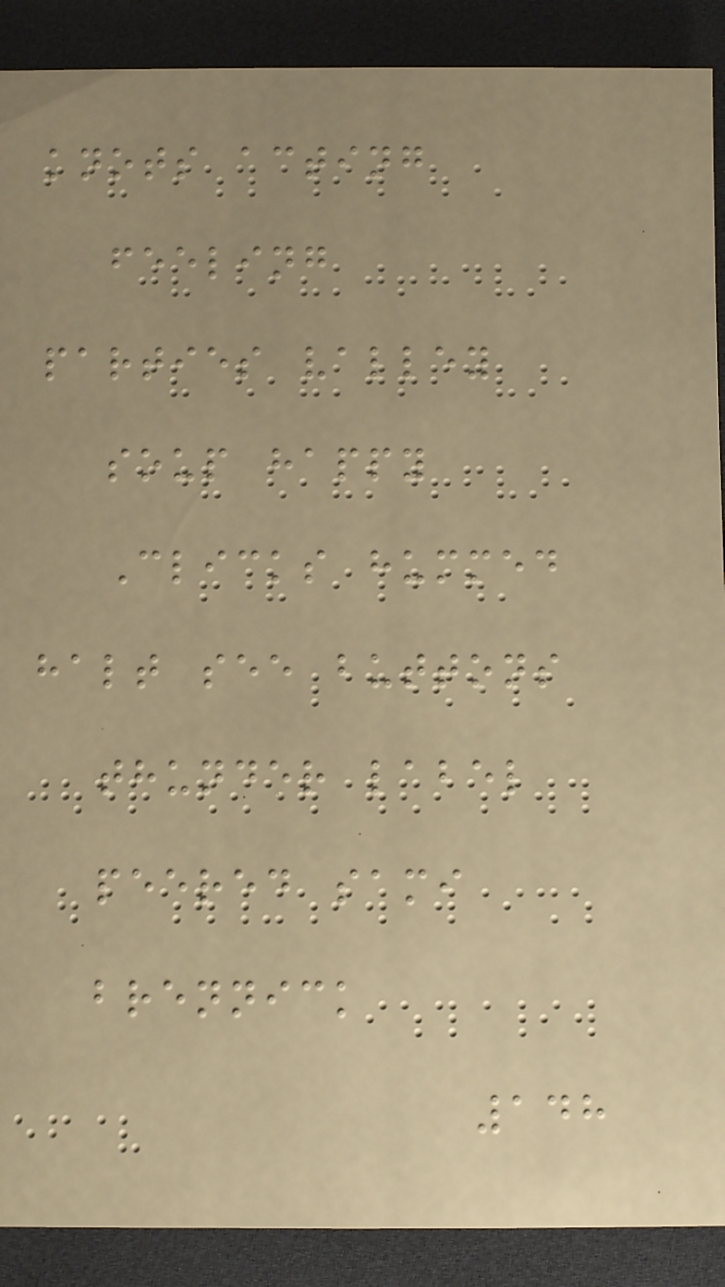knots acting
feeling
parties valley
soup happy
Clicks hummed
halt see buttons
thunder label
peered sami
brennick
148
